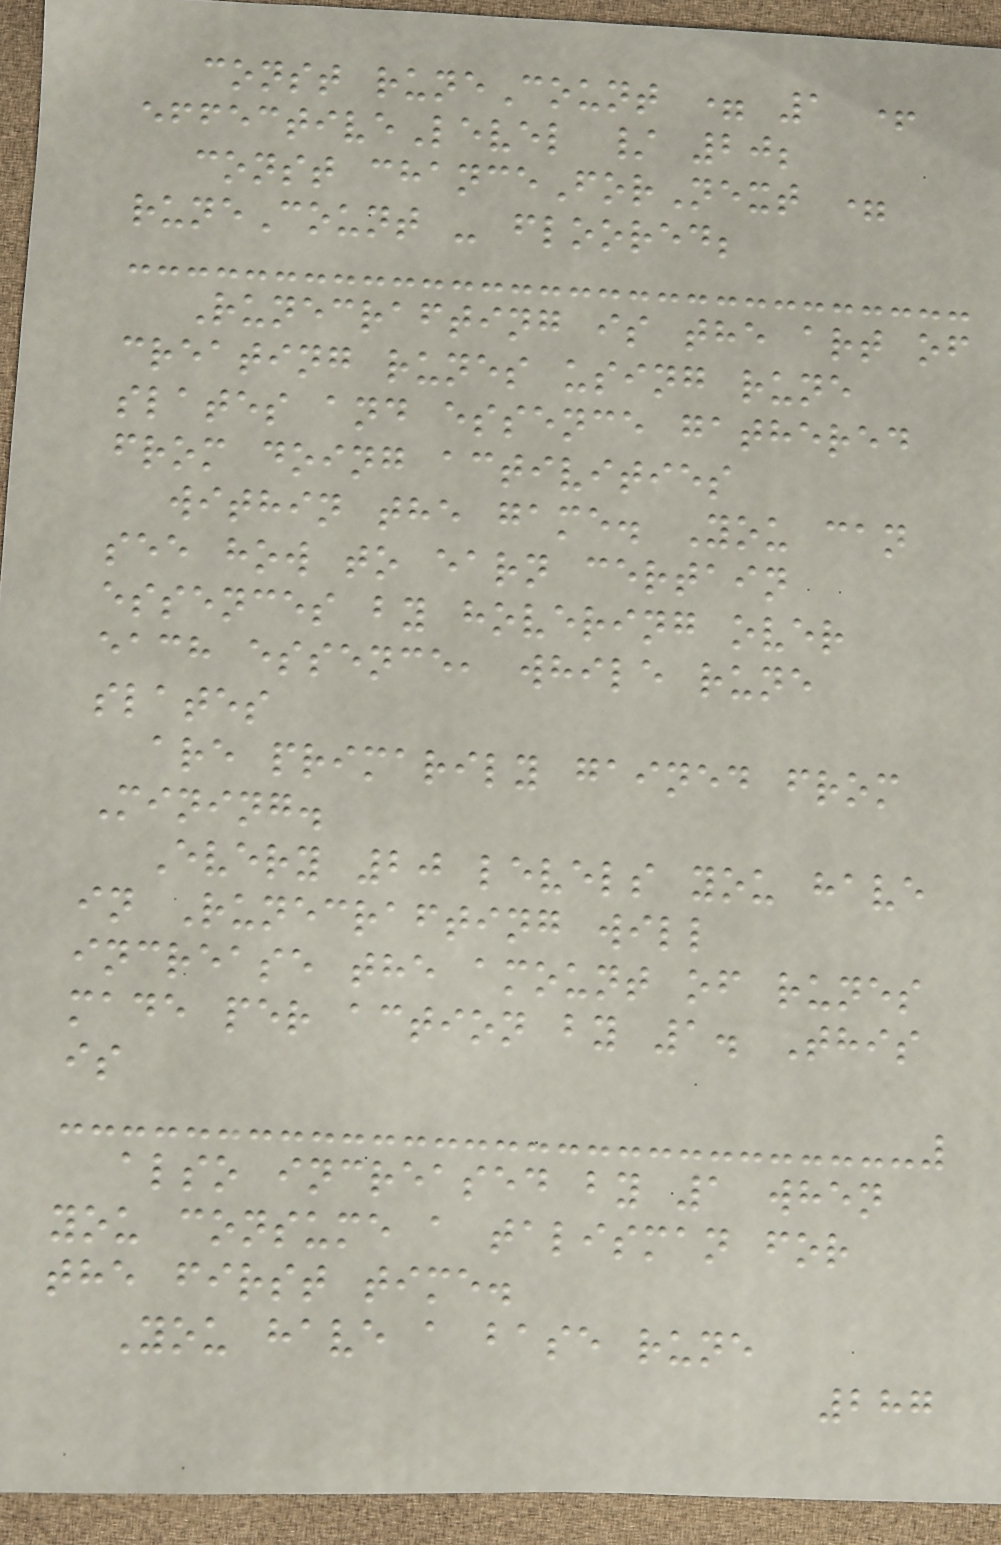const runeCount = 1 +
effectiveLevel / 20;
const chanceForNext =
runeCount - floored;
Runecrafting is the art of
creating runes using rune
slates and essence gathered
from doing activities
within the game. You can
see how to earn certain
essences by hovering over
each essence, while rune
slates
are primarily gained from
Mining.
Every 20 levels you have
in Runecrafting will
increase the amount of runes
made per action by 1. This
is
also increased by 1 when
you consume a talisman for
the first time.
You have a base rune
287
